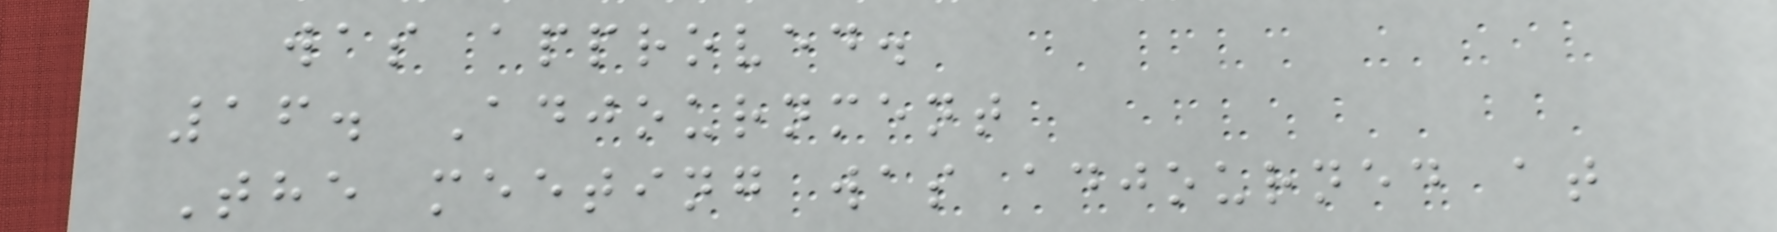was approved.
16. Adjournment
The meeting was adjourned at
